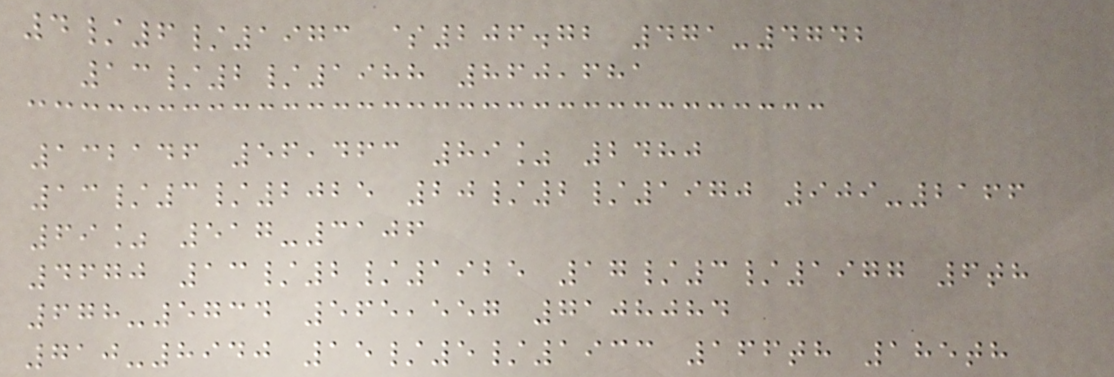4/6/1973 $206.72 471-4742
13/2/1988 860,681
132146 56,463 89% 2480
13/3/2025 20/2/1970 909-2166
69% 517-3106
4670 13/2/1925 17/3/1977 6th
678-5734 565,557 7108084
710-8940 15/5/1933 166th 185th
